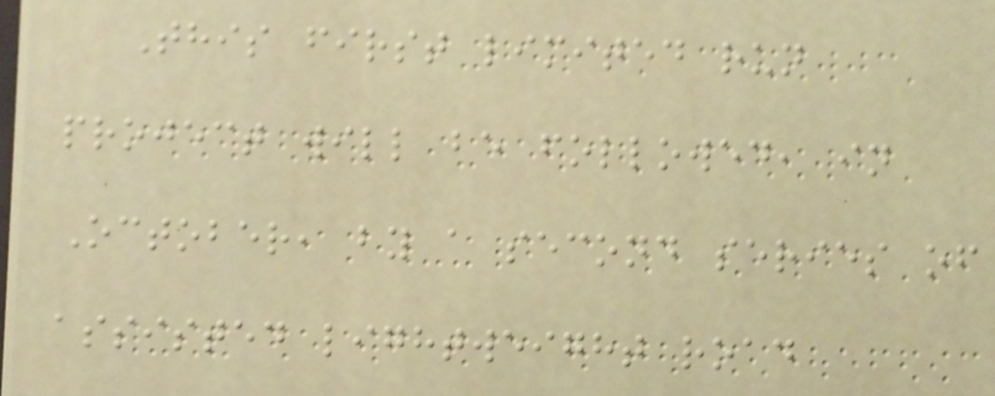This first limited run
project will be followed, in
October, by a second series of
assisted lightweight road
